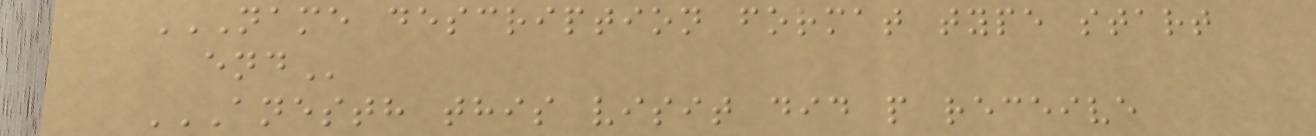NAME DESCRIPTION FORMAT TYPE START
END
ANESTH THIS VISIT DID P RECEIVE
